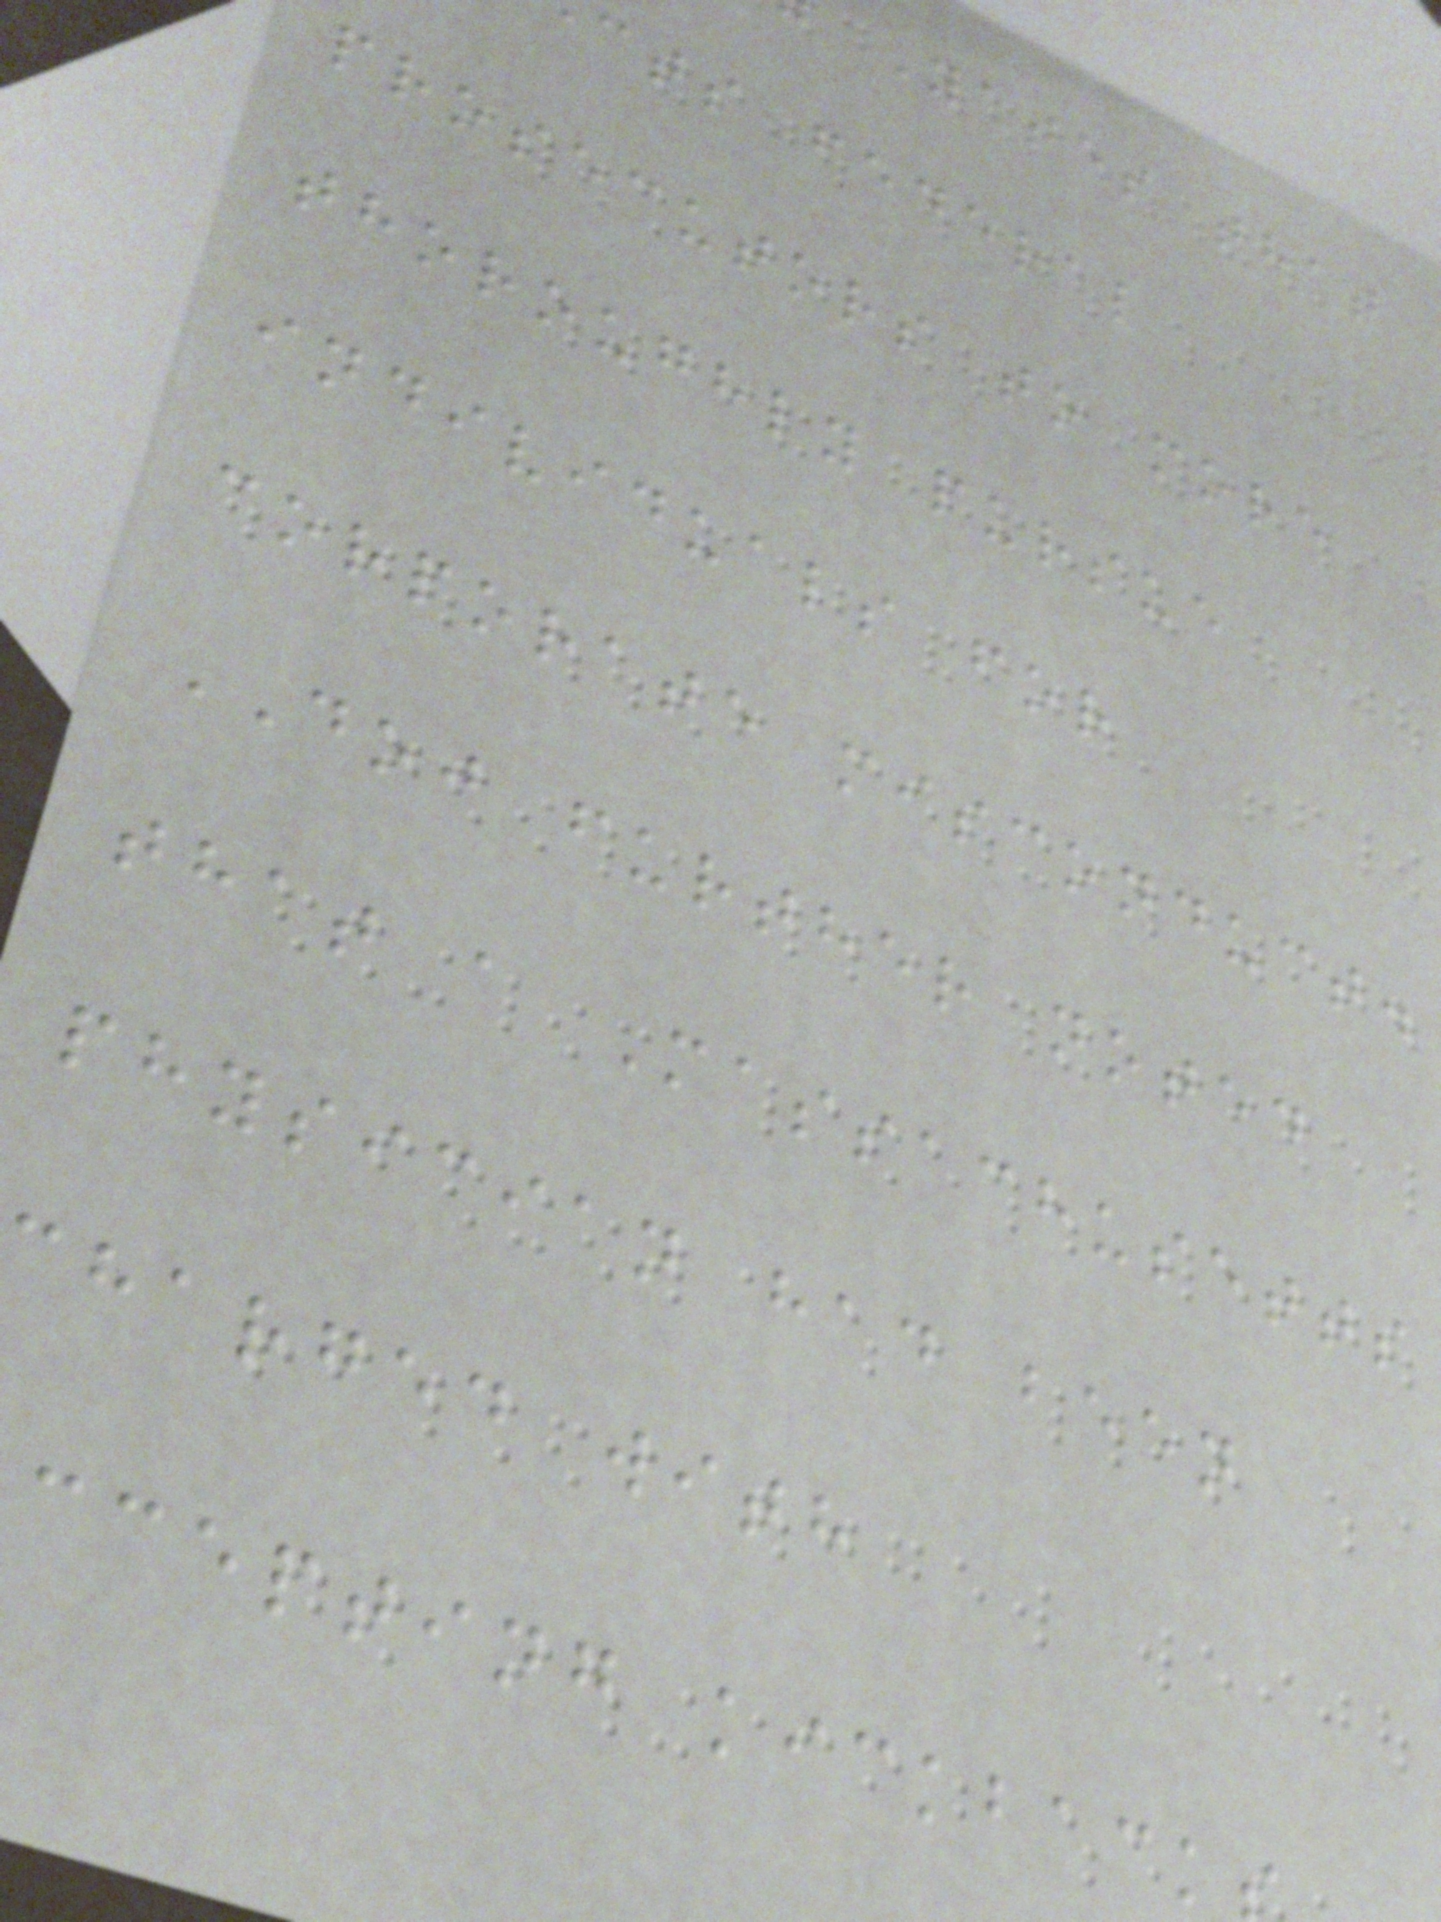Yates that
cts federal
prosecutors to more
thoroughly pursue
individuals for
corporate misconduct.
DOJ further noted
that a Massachusetts
physician had been
harged with
ccepting kickback
